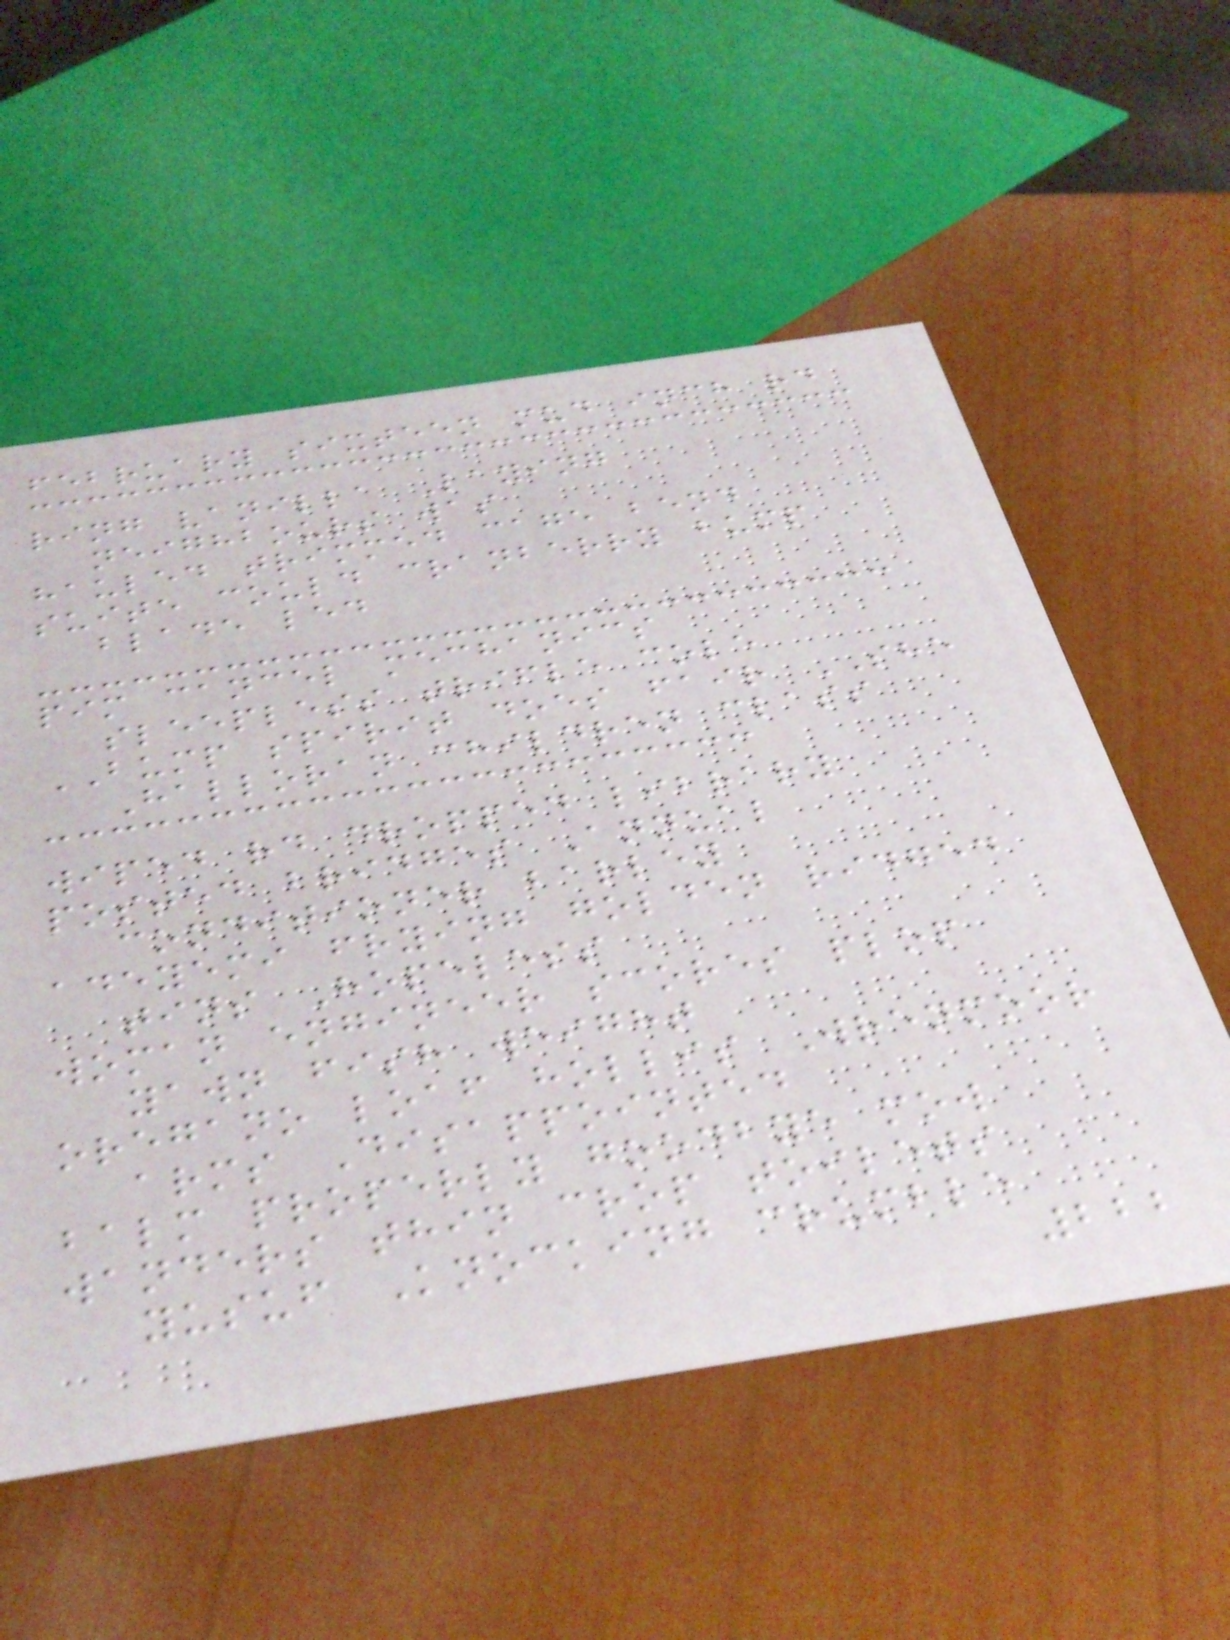february sixteen mud inch rd
ring vanilla Laying
neighbours was
hauled trimmed cage bend
suite could cranberry bump
blade led
pim cancel mechanics
sleepless trifle cole
BUMP spirit does fair SHE
Halloran children class
wiped rd dropped library
posted bridges Annual
conditioner barley
adeyemi frying golden ridged
tins Hopeless
woman engineer scores plop
yawn fish weight
oregano loaf hollis Wrenmoor
arms Disappointed
balm properly goodbye mow
wanders thin crop toilets
yusuf Knocking crumble
222
